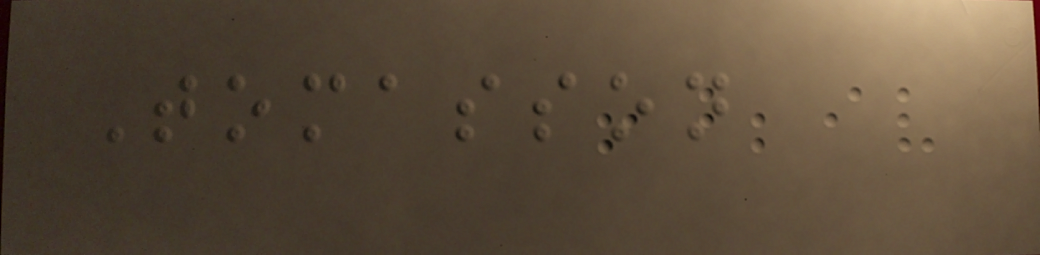Tomasson
